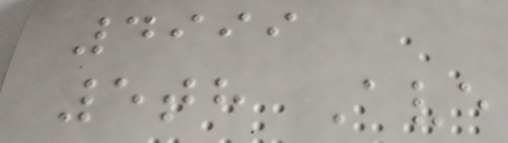4999
5th Ave
